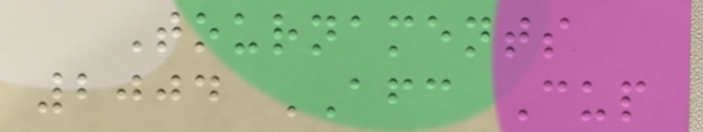Tournaments
2004 AFC Cup
